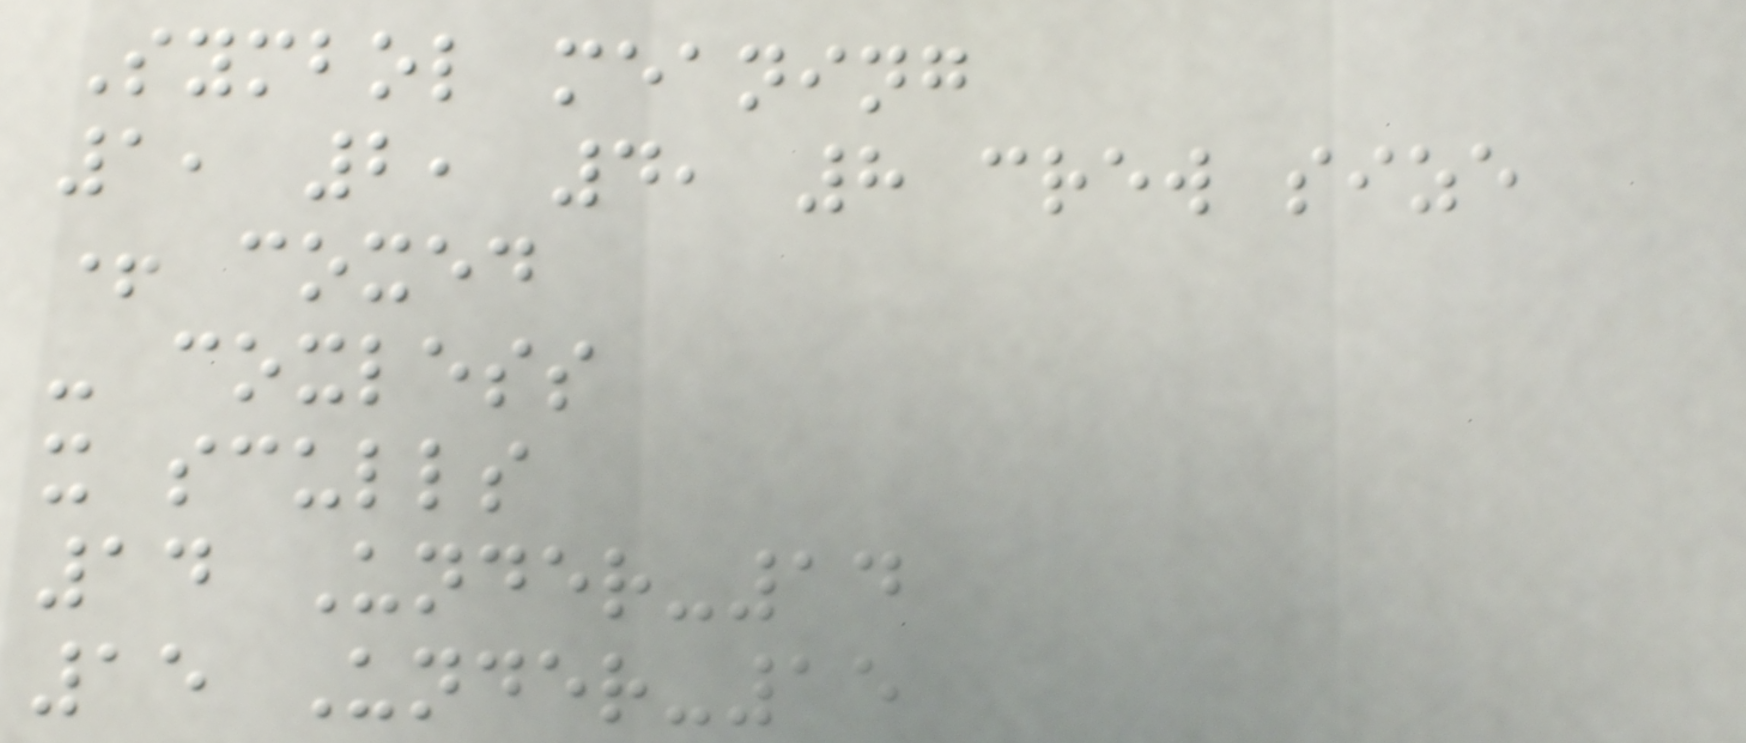Symbol meaning
1, 2, 4, 8 crew size
+ coxed
- coxless
x sculls
14 Under-14
15 Under-15
